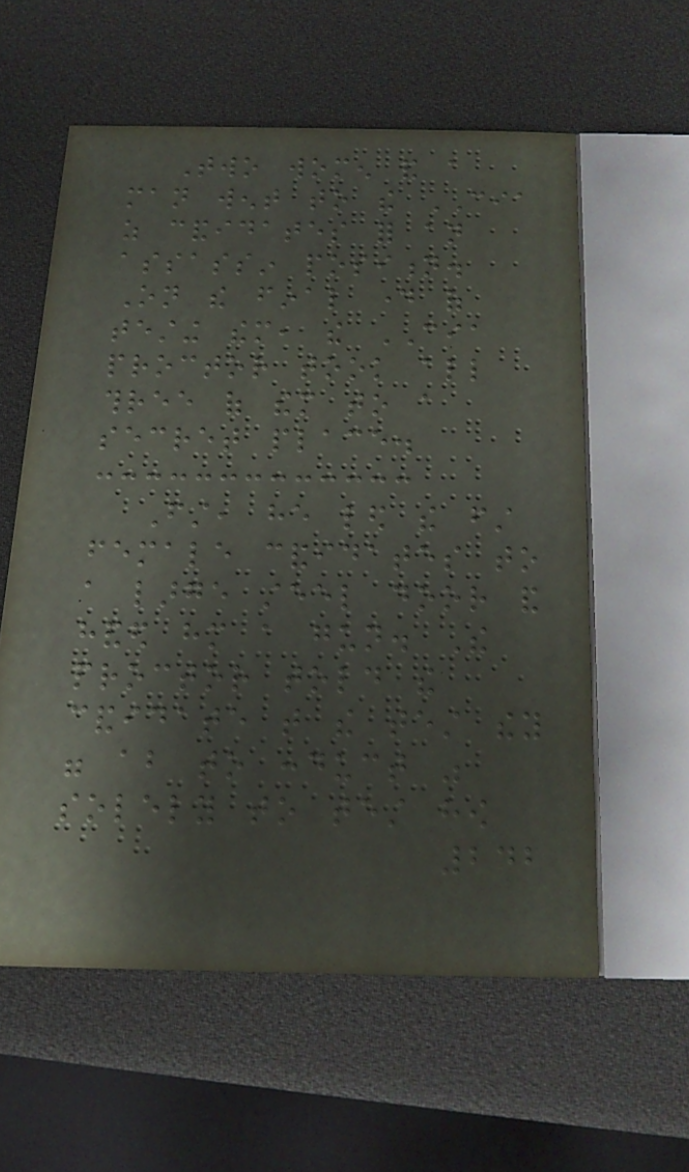Two women and a
man went to the CIA
as candidates for an
assassin position.
On the final day of
testing them, the CIA
proctor took all
three of them to a
secret place.
First, he led the first
female candidates to
a large steel door and
handed him a gun. The
proctor told the
candidate that the test they
were about to conduct was
solely to test how
242
